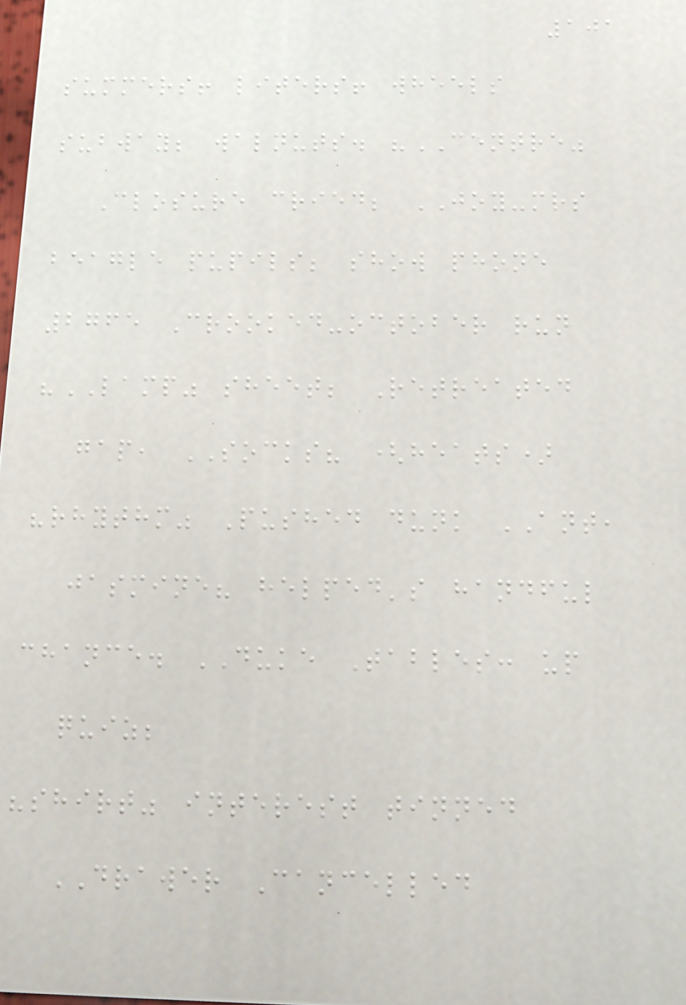101
summers! liters! wheels
subway; walnuts. "CENTRE"
Closure cried; JOY-mrs
beagle pupils; show phone
2765 Crooked-october run
"LAMP" sheet; Retreated
gap, SOCKS? (heats)
"rhythm" Pushed dunk ANT,
jasmine? helped's handful
chance. DUKE Tables: up
quiz;
"shirt" interest tinned
DRAWER Cancelled
